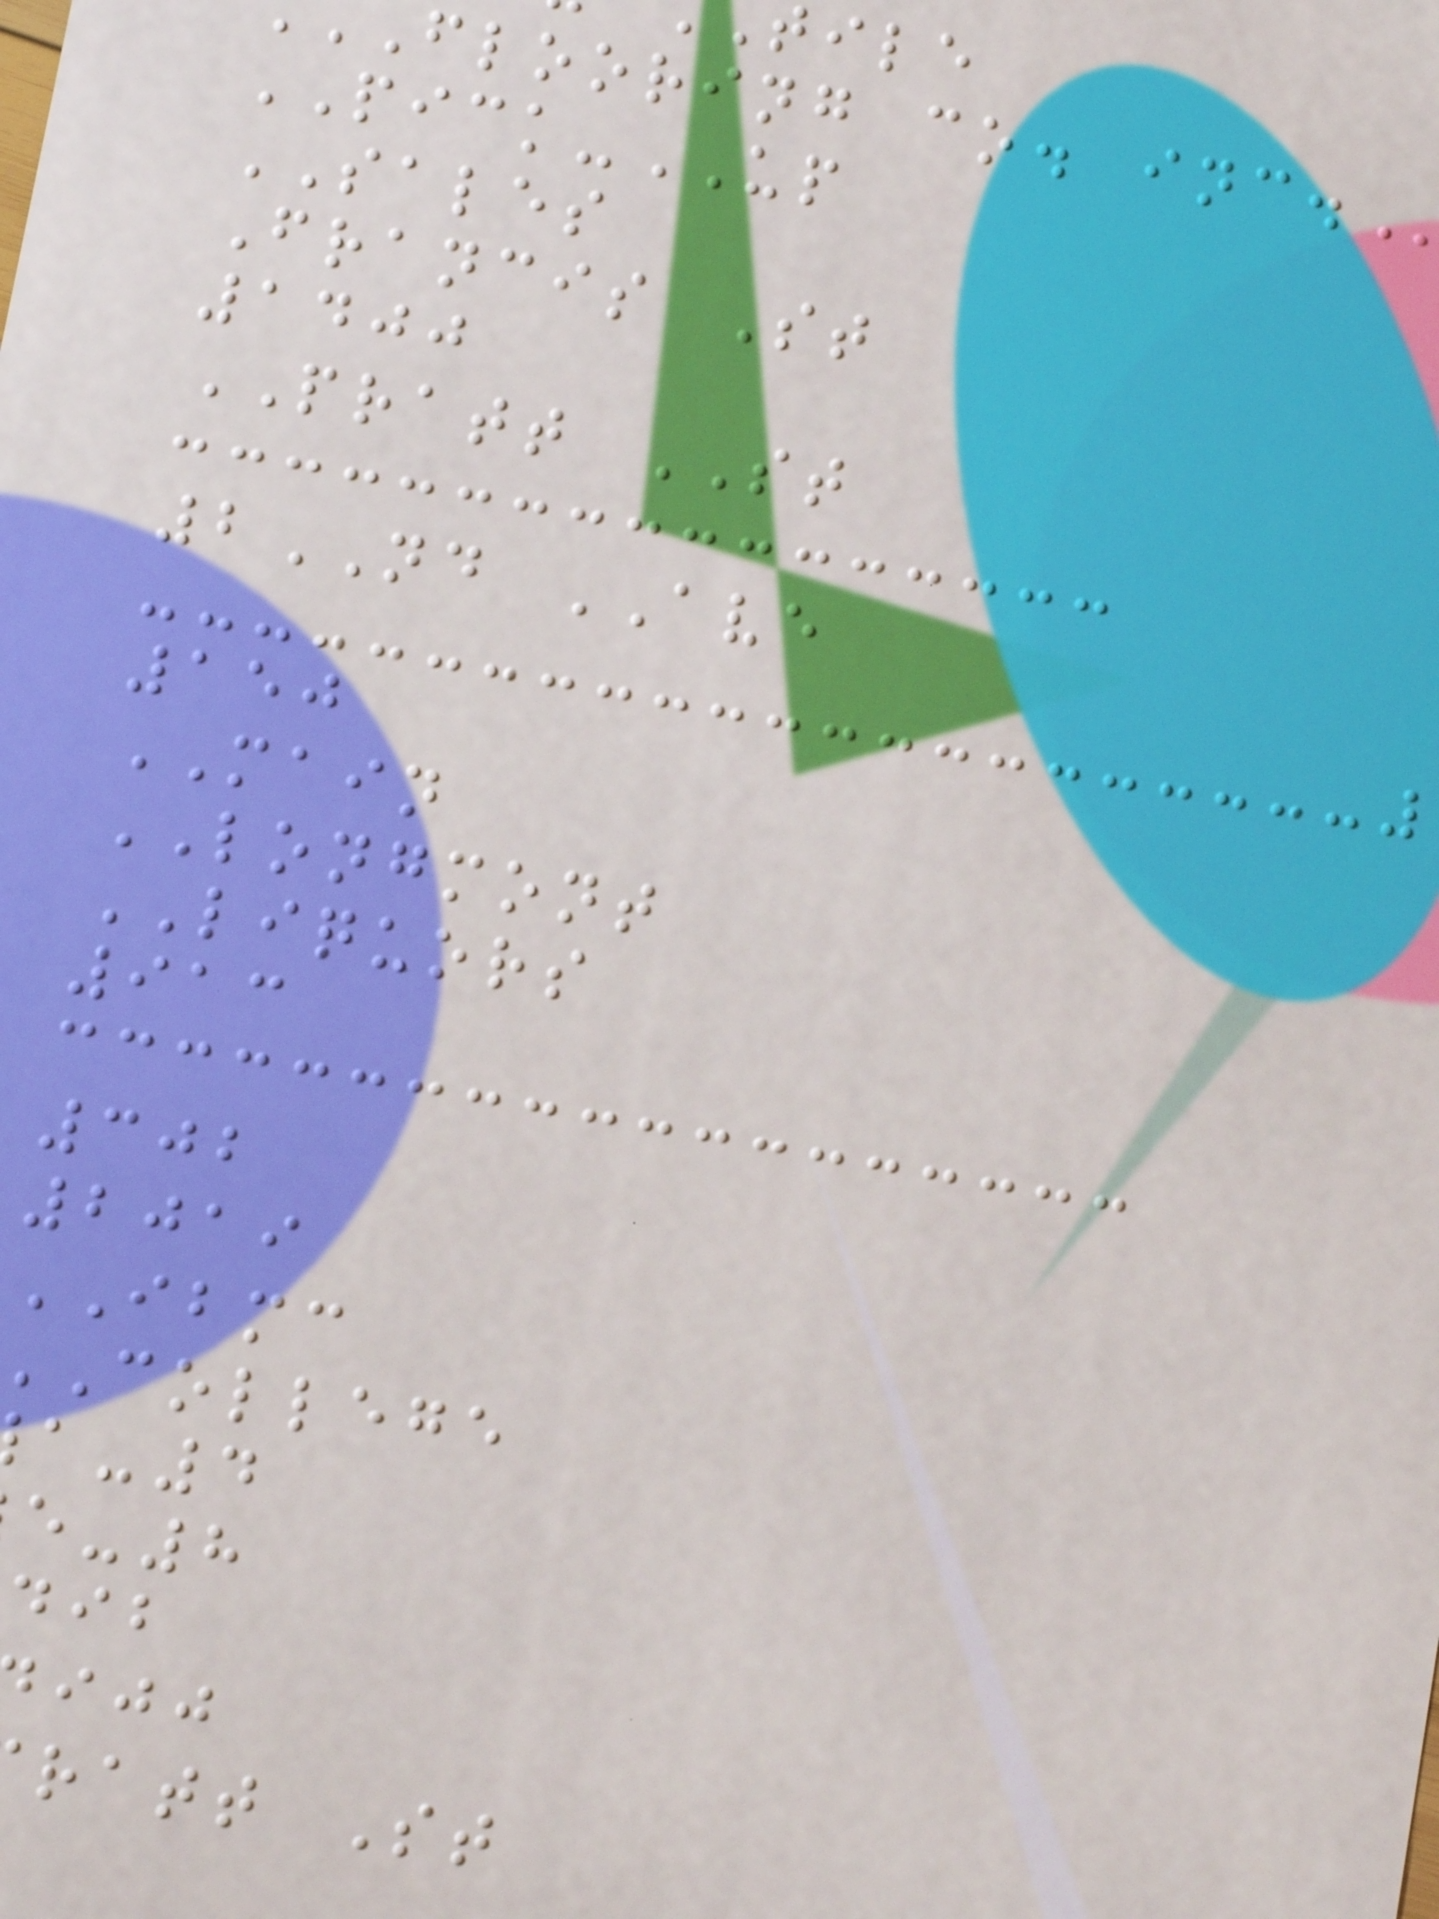tile
flooring co.
PICK-UP
SALES
Francis St
1400
PRATT ST
2ND AVE
150
MAIN
LONGMONT
LIQUORS
913
302
2019
IBMC
college
ratt St
